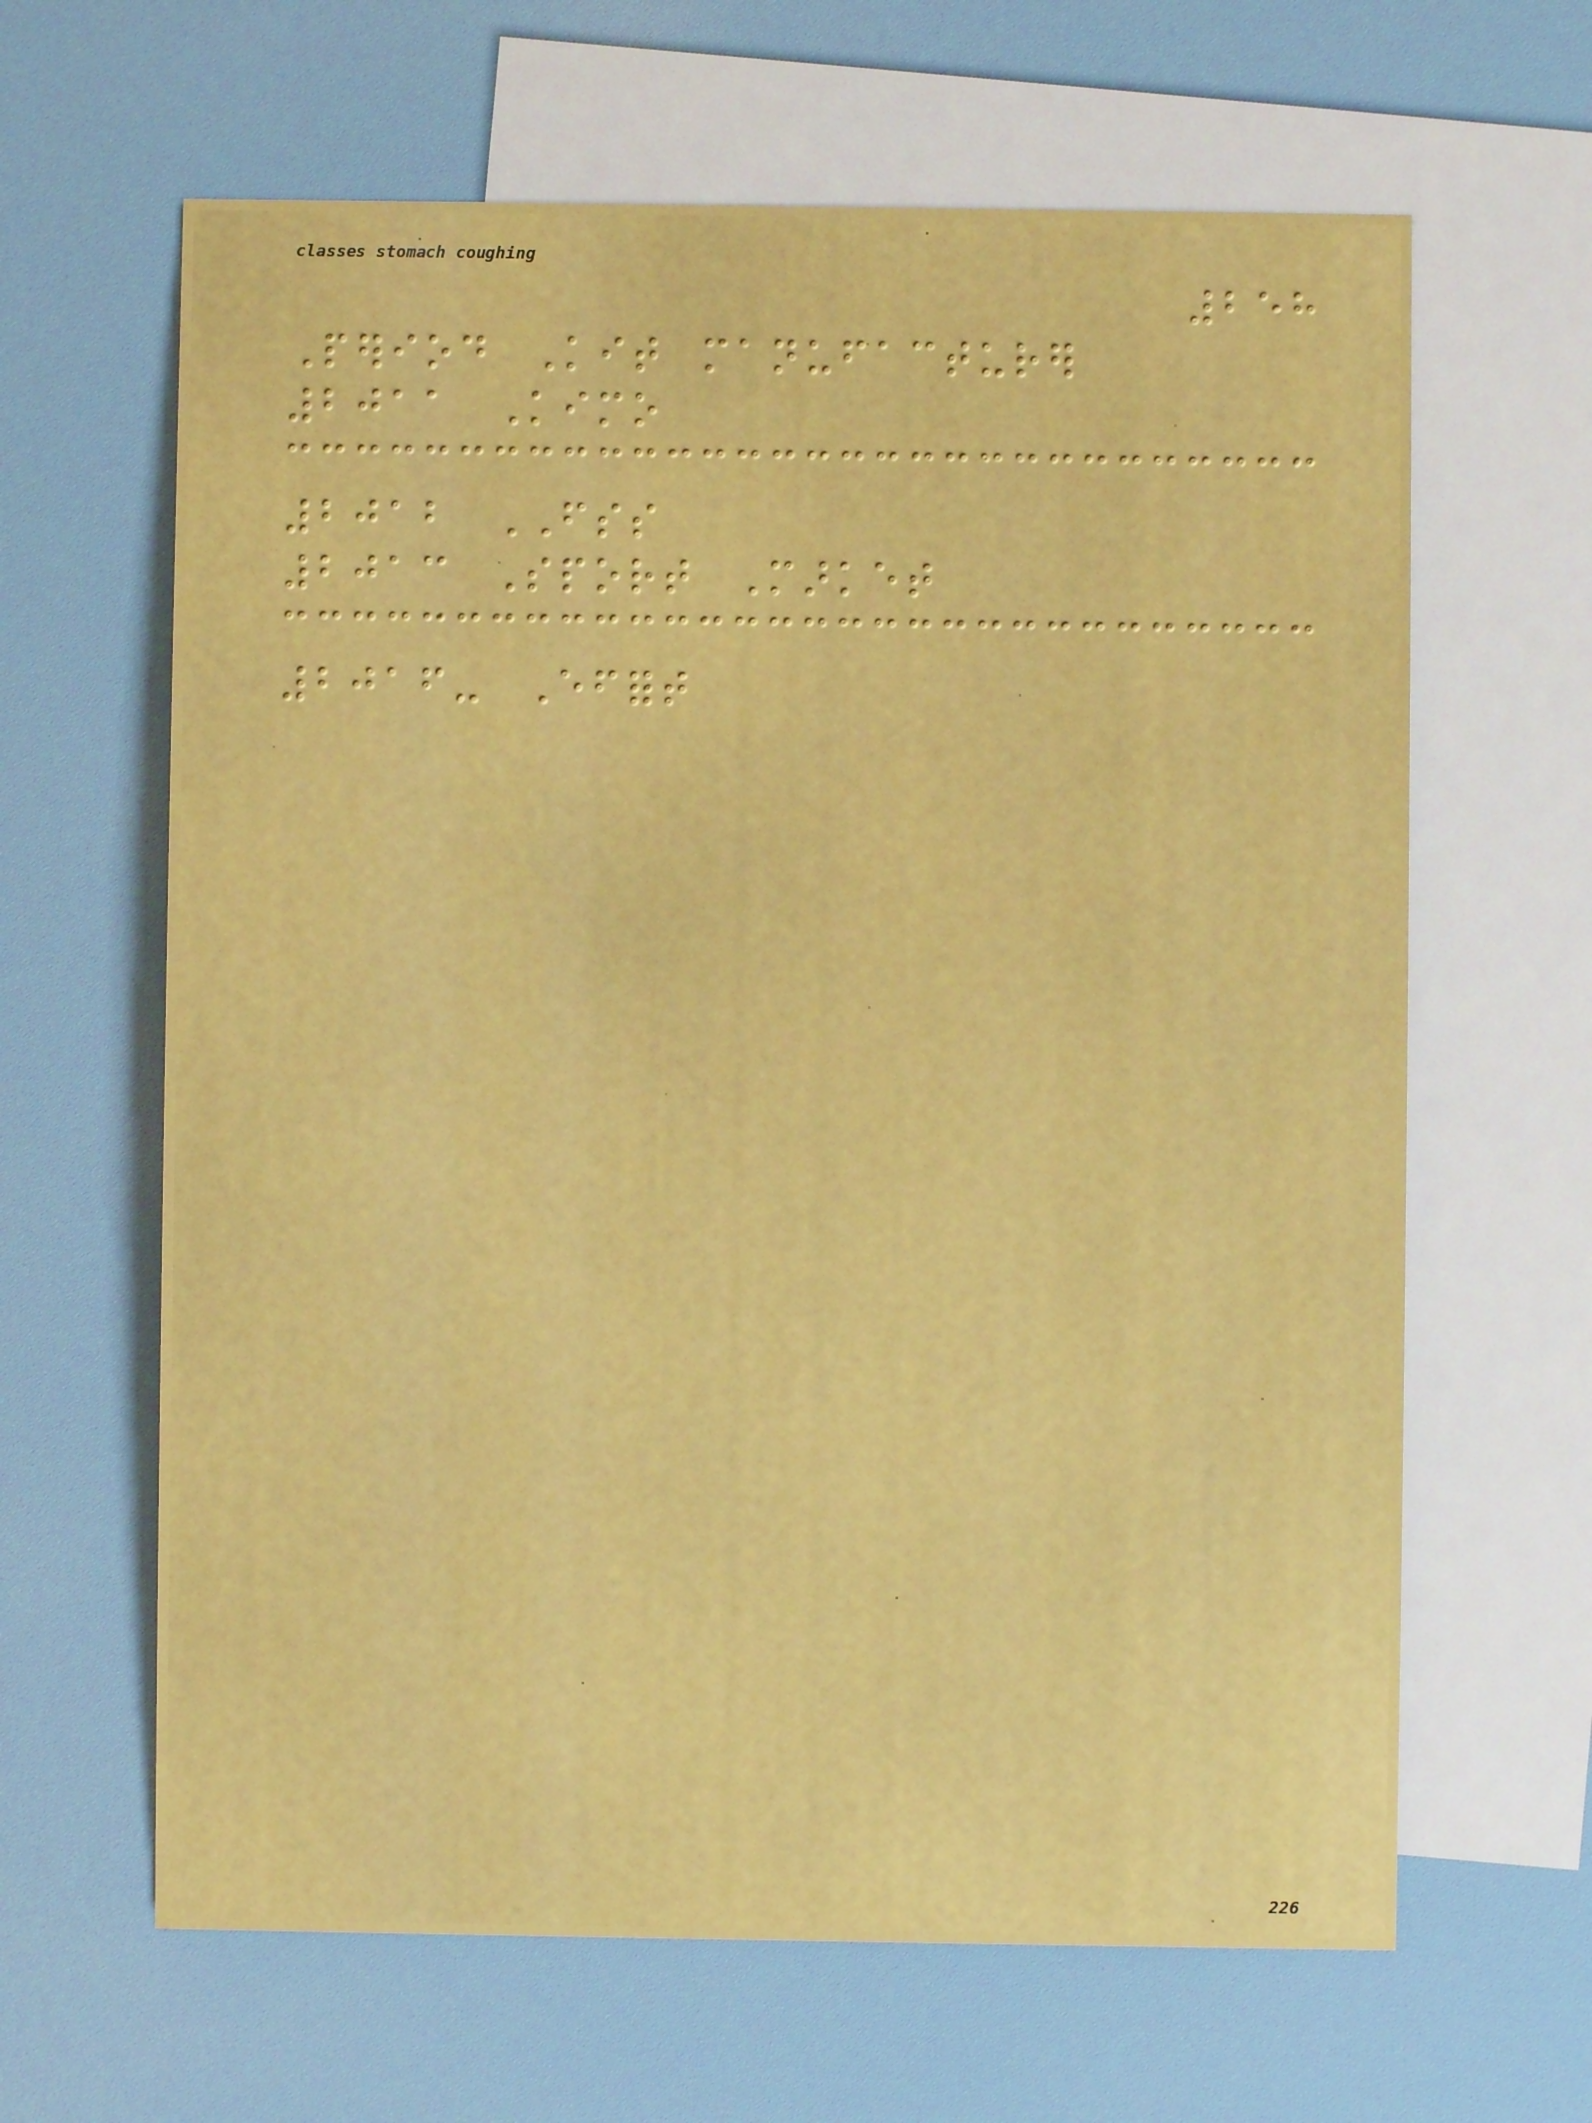258
Period Kit manufacturer
2011 Kimo
2012 FSS
2013 Sport Market
2016- Effort
